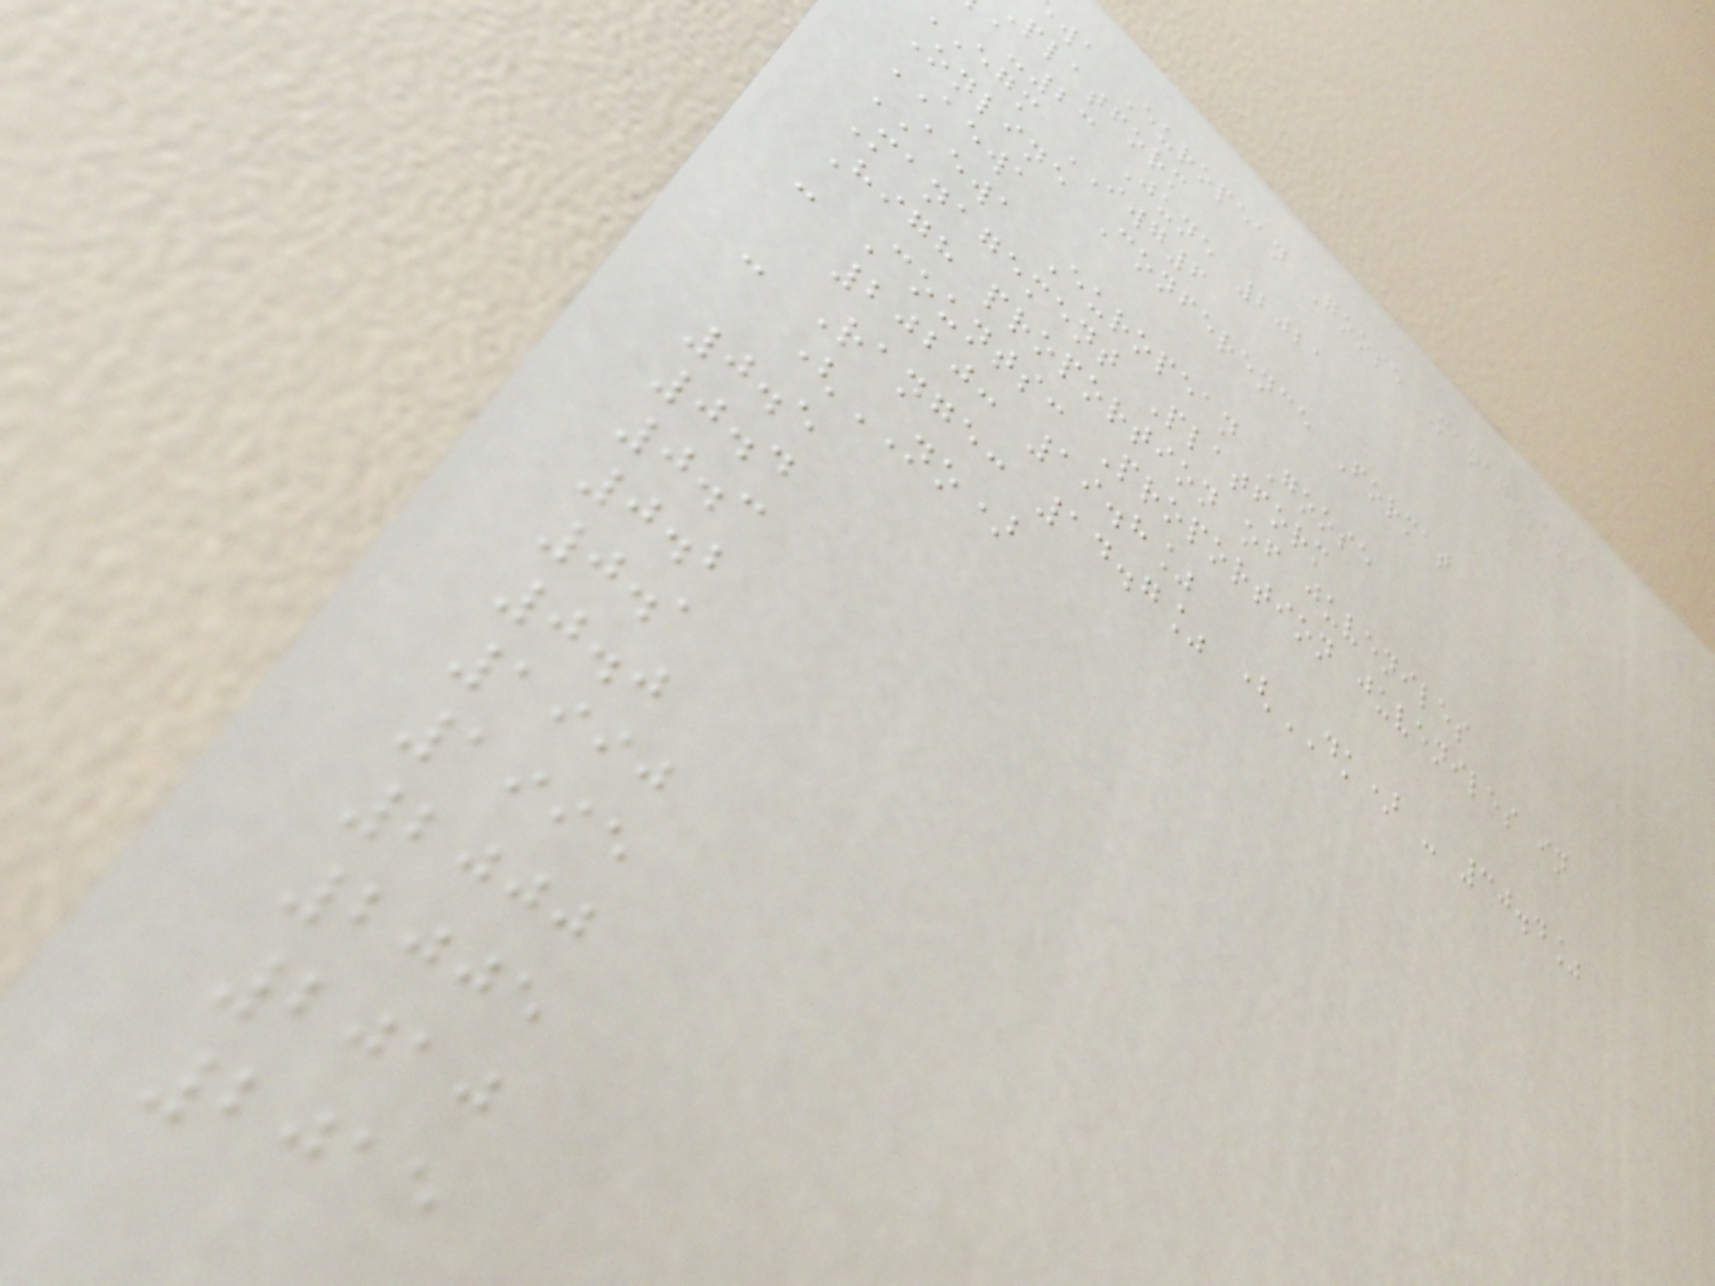wa European Goose Management
platform
-23 June 2021
egm IWG6
Online Conference Format
AEWA
AEWA European Goose
Management Platform
High proportion of juveniles
- Counts: Proportion juveniles in
2020: 19.8%
- Range: 14.7% (DK) - 30.4%
(NO)
0.5
0.4
0.3
0.2
0.1
0.0
1990
1995
2000
2005
2010
2015
